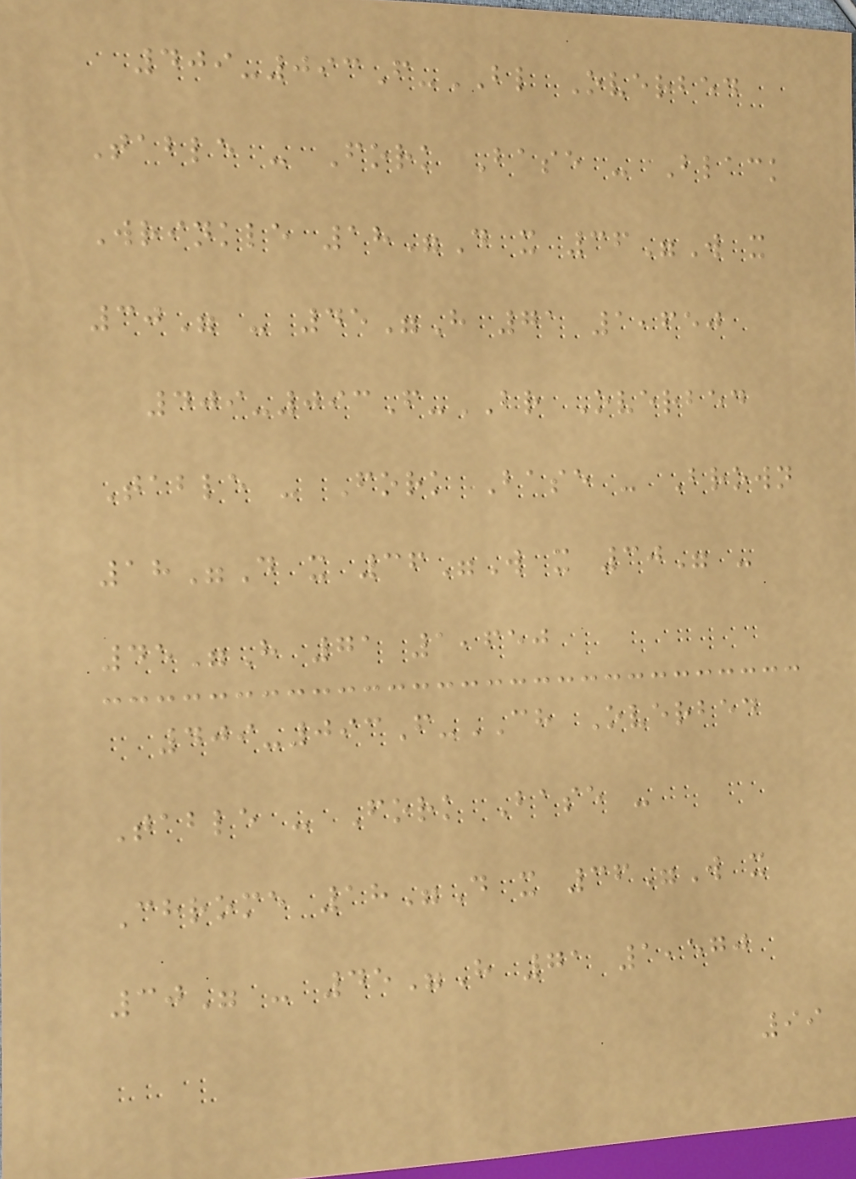409-093F-BL Overbed
Table - Fork Base - Black
Wrinkle 18"D x 36"W x
30" - 45"H 71 1,650
409-093F-BR Overbed
Table - Fork Base - Brown
18"D x 36"W x 30" -
45"H 71 1,650
409-093F-CH Overbed
Table - Fork Base -
Chrome 18"D x 36"W x
30" - 45"H 71 1,570
99
